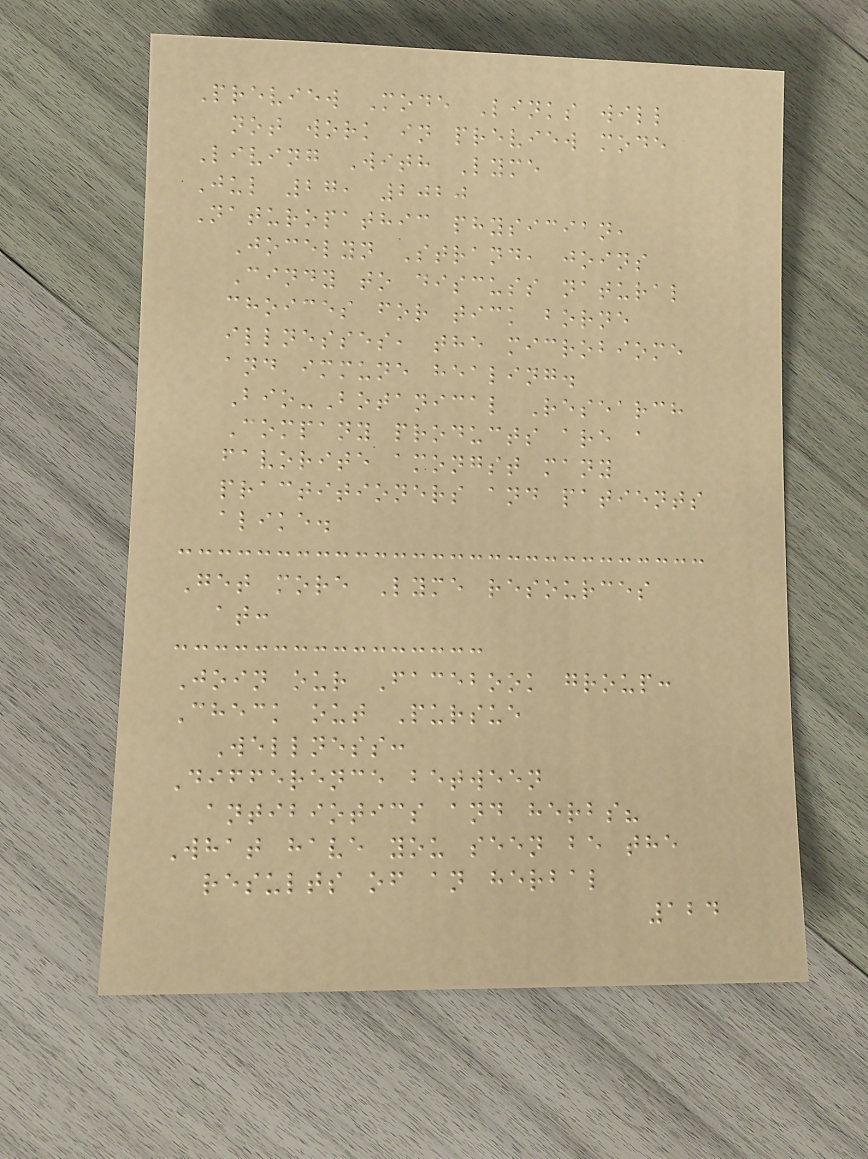Preview Mode Links will
not work in preview mode
Living With Lyme
Jul 27, 2020
Naturopathic physician,
Jocelyn Strand, joins
Cindy to discuss natural
choices for tick borne
illnesses, the microbiome
and immune healing.
Bio-Botanical Research
Company products are a
favorite amongst many
practitioners and patients
alike.
Get more Lyme resources
at:
Join our Facebook group:
Check out Pursue
Wellness:
Difference between
antibiotics and herbs?
What have you seen be the
results of an herbal
124
